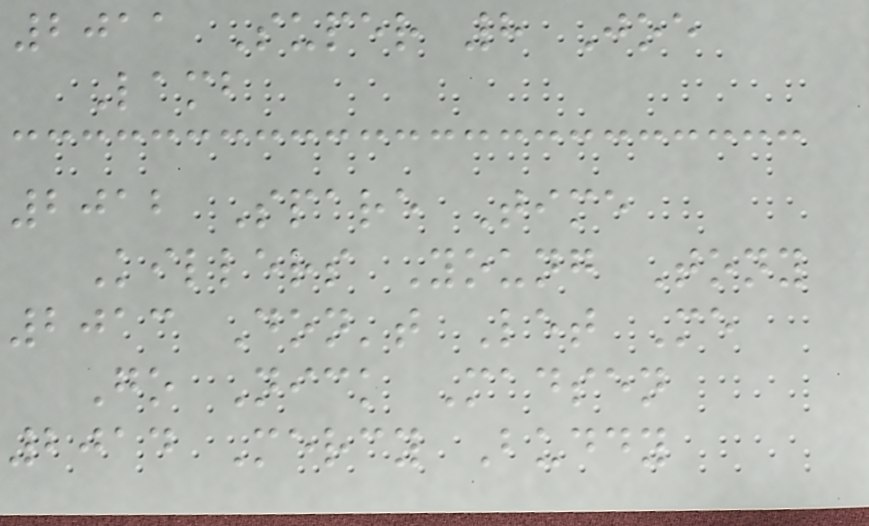2011 Super 8 Joe
Lamb
2012 Spare Time
Killers Young Tony
2013 Don't Let Me
Go Nick Madsen
2014 Mercy Buddy
